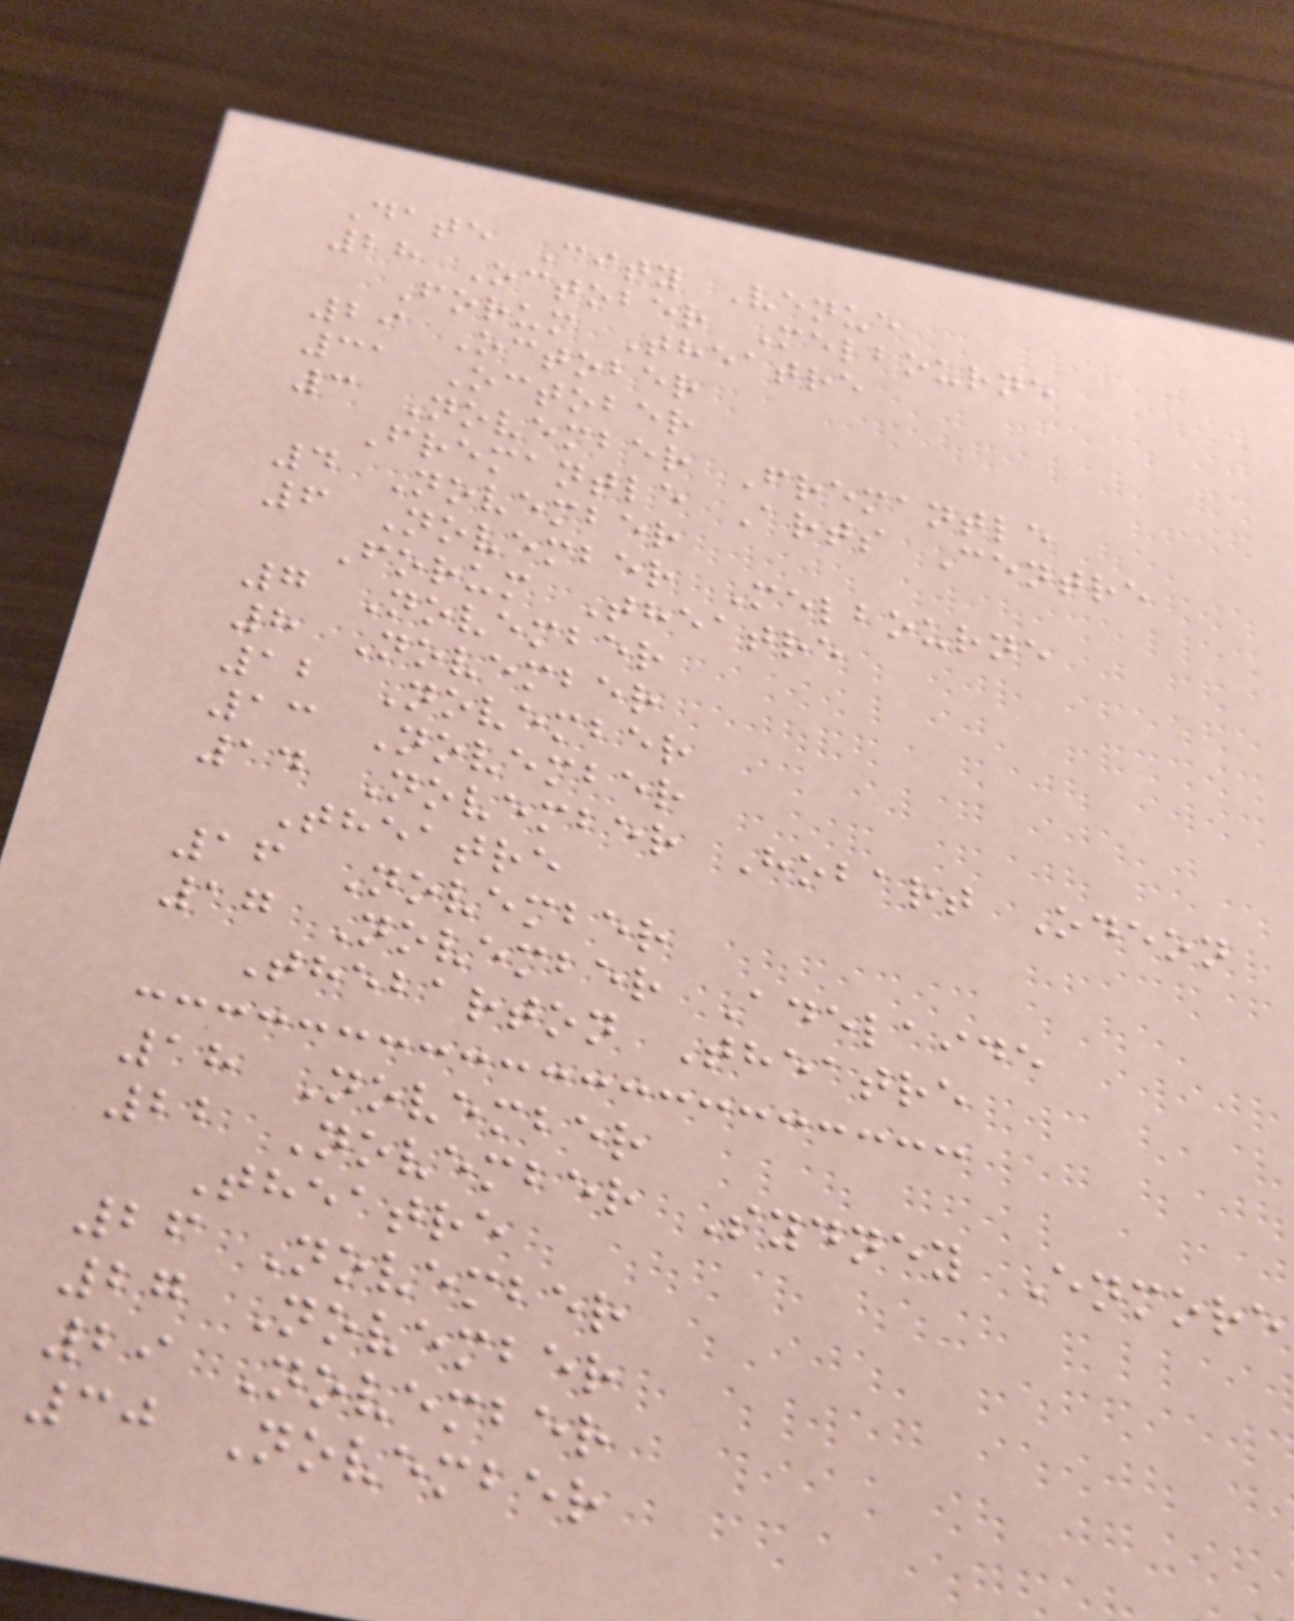Date City Venue
28 October Melbourne
Forum Theatre
29 October
31 October
3 November Fremantle
Fremantle Arts Centre
4 November
6 November Melbourne
Forum Theatre
7 November
8 November
12 November
13 November
14 November Hobart Odeon
Theatre
16 November
17 November Adelaide
Thebarton Theatre
18 November
22 November Sydney Enmore
Theatre
26 November
27 November
29 November
30 November
